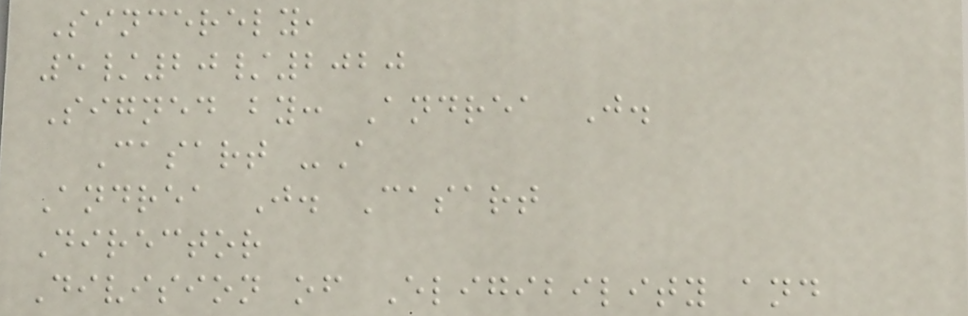Sincerely,
5/20/2020
Signed by: Andrea J.
Casart -A
Andrea J. Casart
Director
Division of Eligibility and
